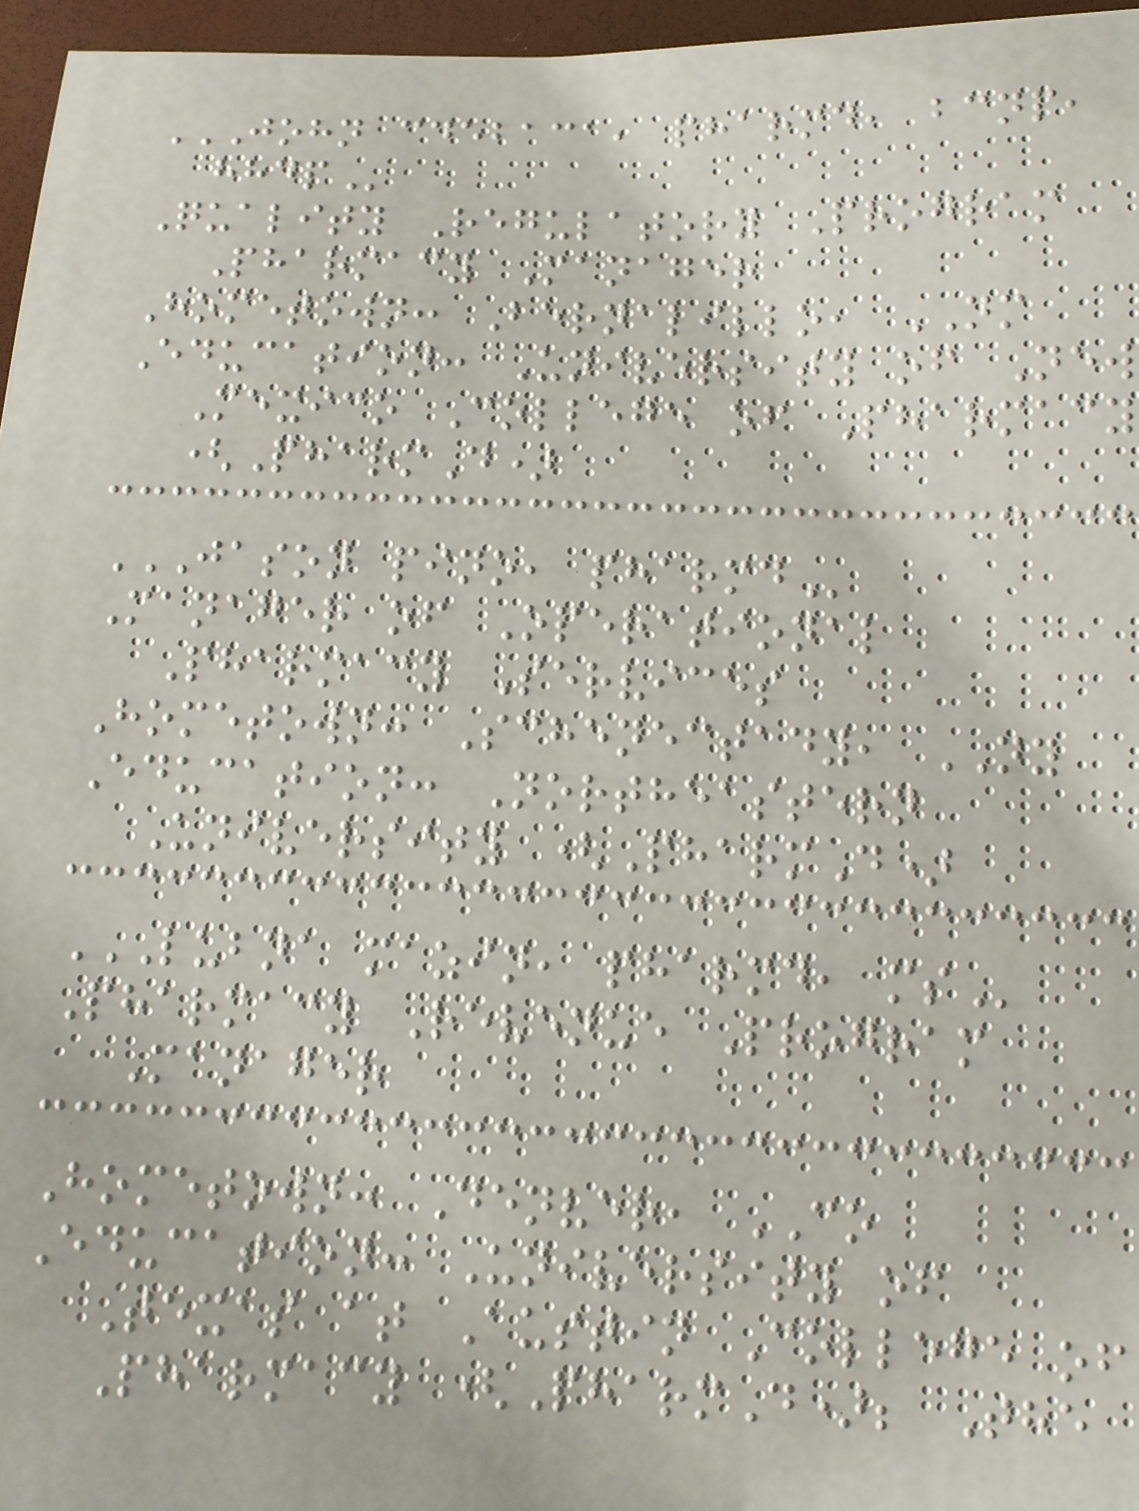JOHN CDEBACA, PHARMD, BCNP,
HHDP
Quality Regulatory Program
Pharmacy Manager
Hometown: Bernalillo, NM
Education: University of New
Mexico College of Pharmacy
(PharmD)
JASON PINO, PHARMD
Manager of Operational
Pharmacy Services
Hometown: Schenectady, NY
Education: Northeastern
University (PharmD)
LUBNA MAZIN, PHARMD, MS
Pharmacy Revenue Program
Manager
Hometown: Denver, CO
Education: University of
Texas at Austin College of
Pharmacy (PharmD); The
